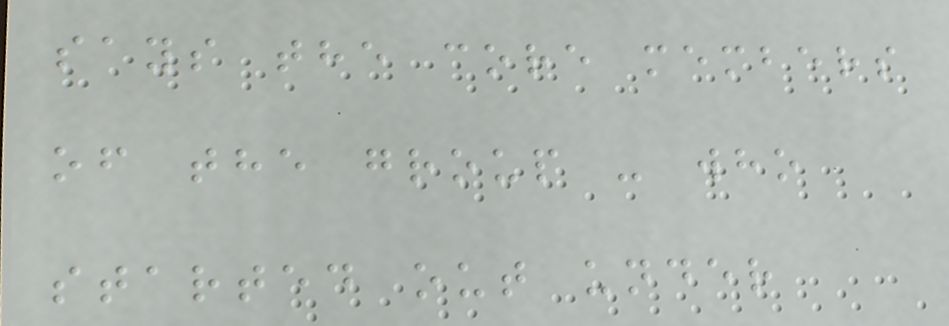says the core members
of the group - who
started out under
